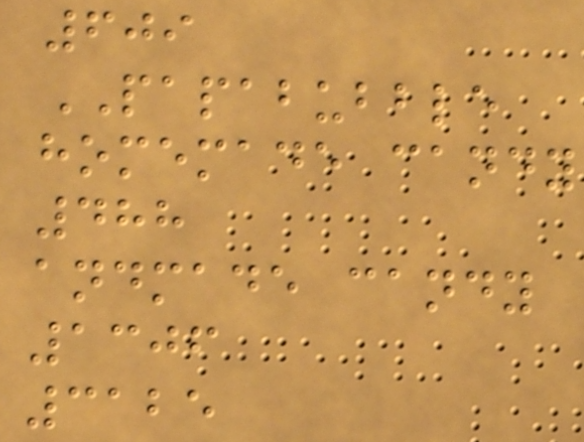609
PAPABUBBLE
homemade candy
488
andmade candy
1306
3125
